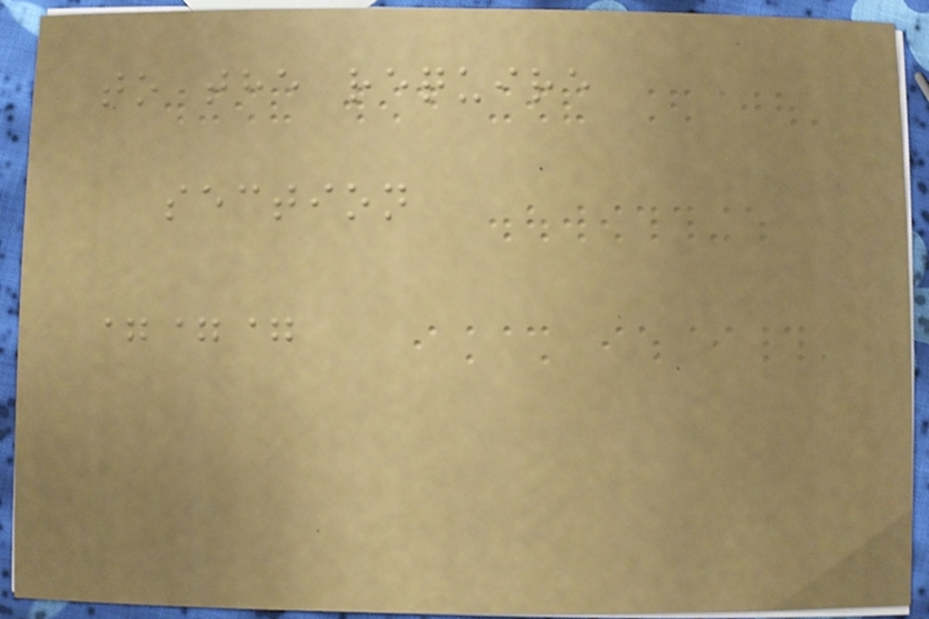to the require
section
===
